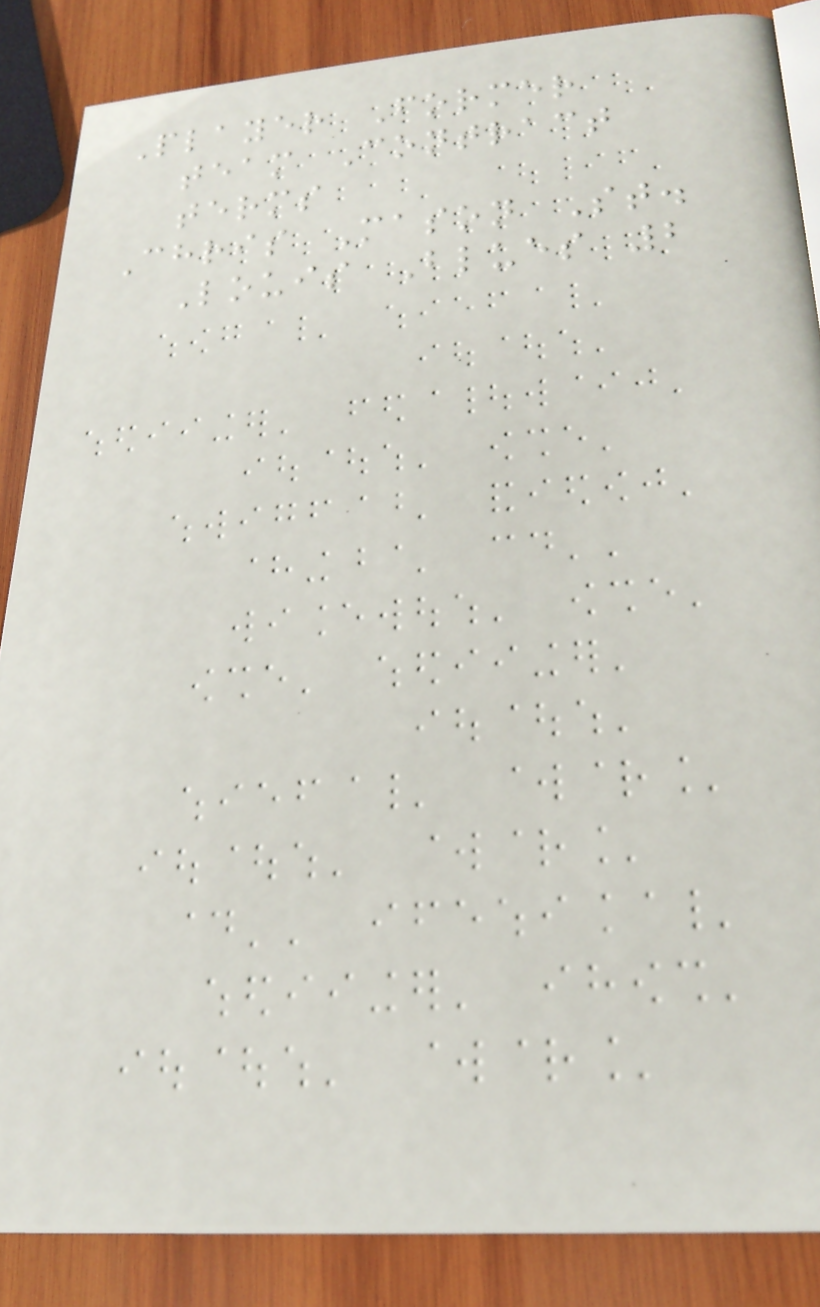Player Former
team Contract
terms
Chris Mason St.
Louis Blues 2
